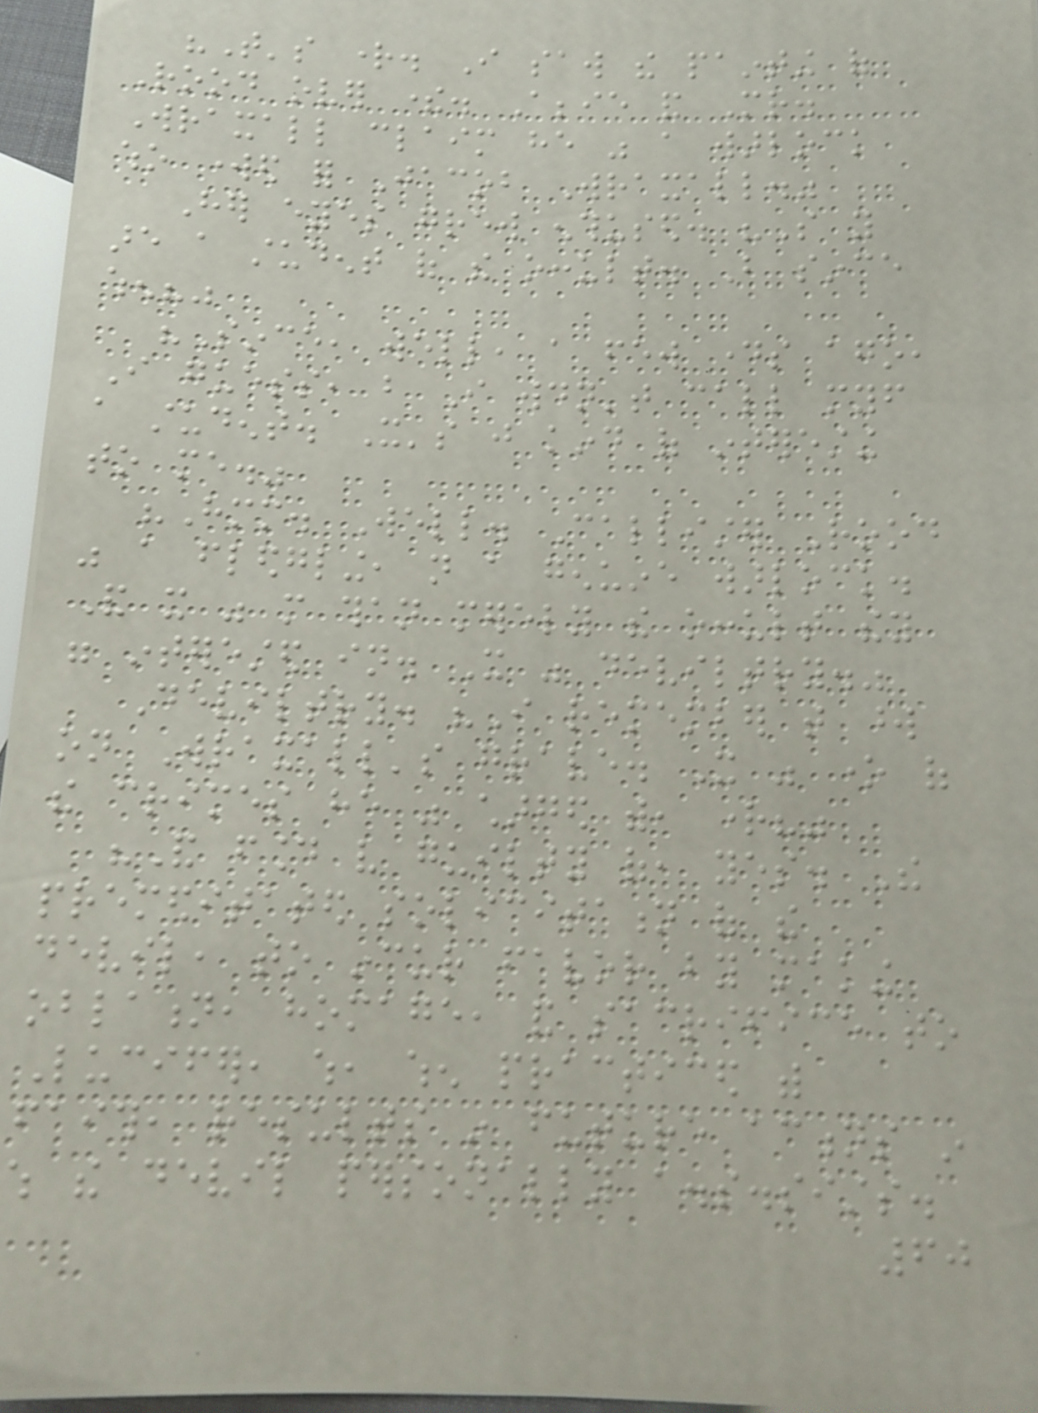"That's right. I saw the painting of
Rood over there. Abbie and Mr.
Wraxall claim he was a warlock
who worked for Jacob Wraxall."
Her eyes grew enthused. "So you
are a student of the occult. But since
when?"
"Since, well, a few days ago,
I guess, but I wouldn't call myself
a student. It's just kind of interesting
to me."
"Hmm. Well. Callister Rood
was a fledgling, not a genuine warlock.
And it was more than merely the occult they
were interested in. It was deviltry."
Deviltry. "I remember that word
on Wraxall's grave. It was one of
the crimes he was charged with, right?"
"And found very guilty of, yes. The
premeditated solicitation of the
devil, to incur favor by making
oblation, homage, and sacrifice to
Lucifer, which, when practiced with
faith, results in future actions in
which the devil personally a.s.sists.
60
